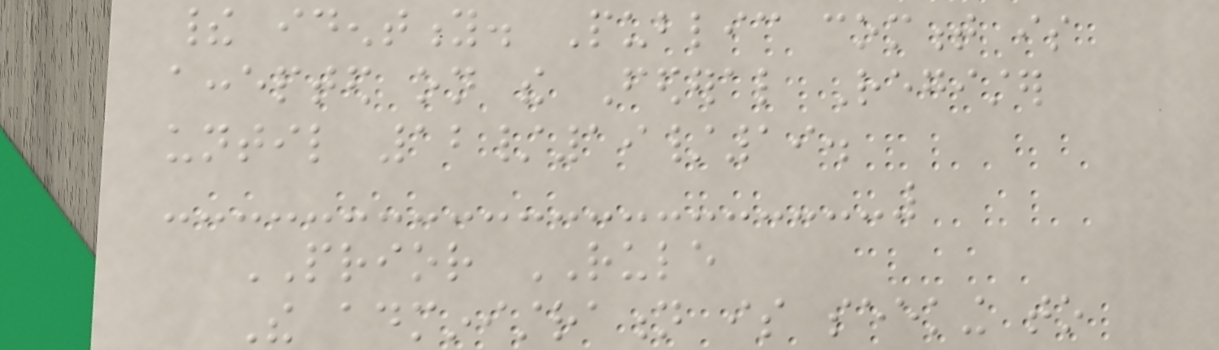their identity. Public comment is
accepted on the Federal Register
until 12/19/19.
PRIOR RULE
The administration is seeking to
